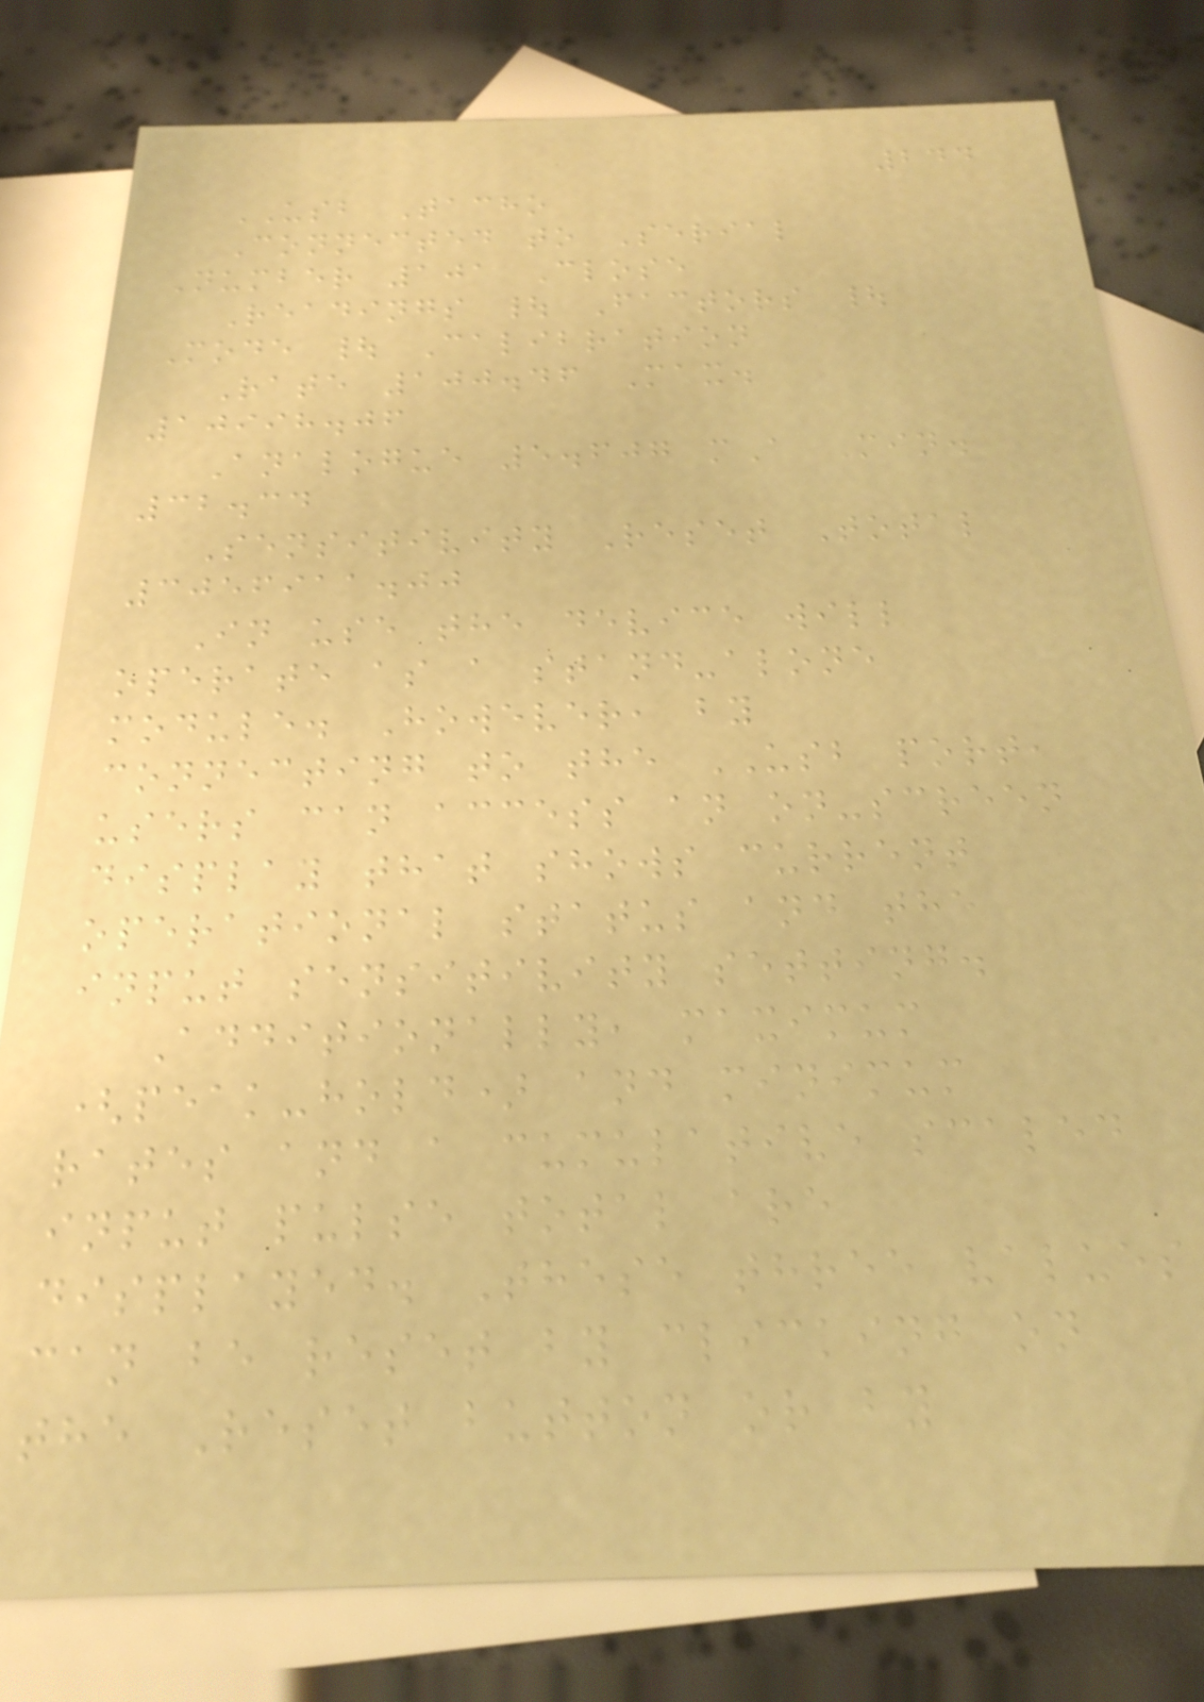244
USB Tacho
Connected to Serial
Number 101 Close
Readings | Factors |
Mode | Calibration
Rate 100.46 Max.
10998.06
Analogue 5.607 mA Min.
32.34
Sensitivity Reset Total
3056911.00
In use the device will
operate as a stand-alone
module. However, by
connecting to the USB port,
users can access an on-screen
display that shows current
operational status and the
input sensitivity setting.
Additionally, maximum
(peak-hold) and minimum
rates and a cumulative scaled
input pulse total are
displayed. These three values
can be reset by clicking on
the Reset button or by
